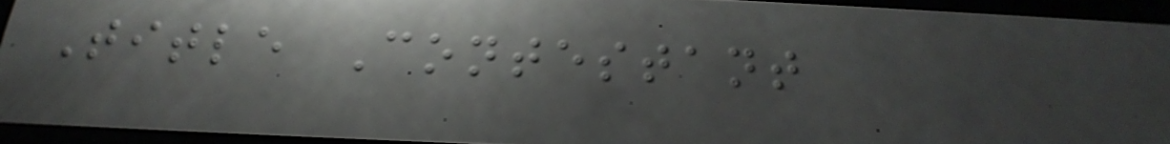Title Contestant
